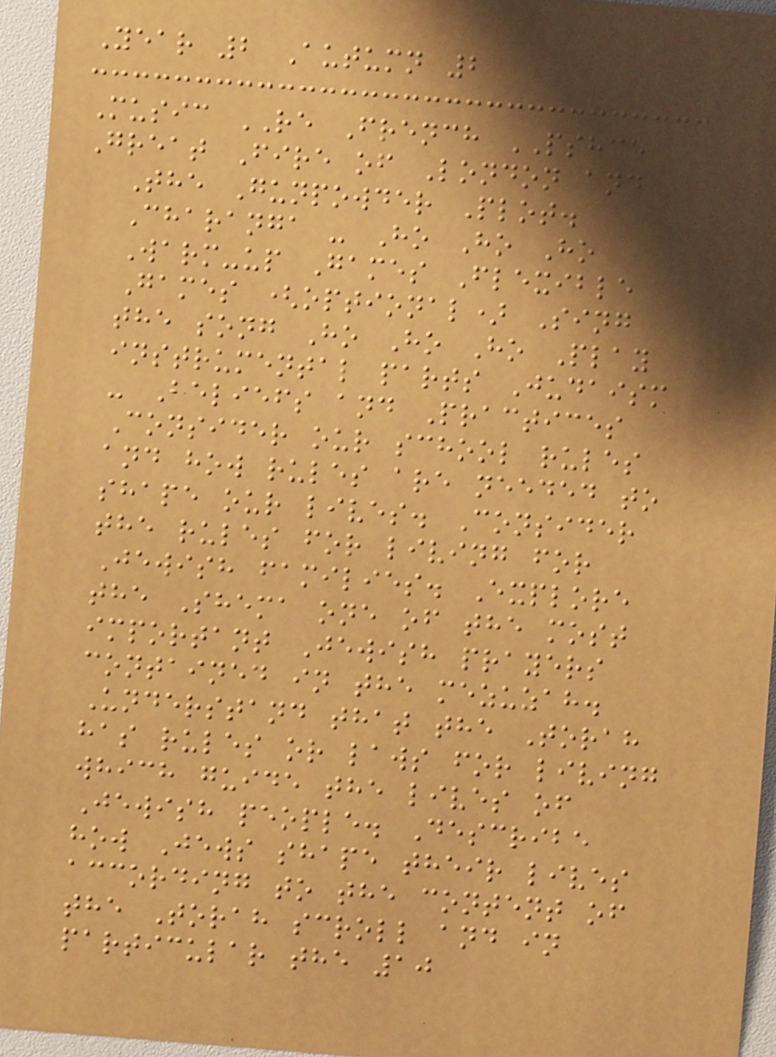Year 2 Autumn 2
Music RE French PSHCE
Great Fire of London and
The Gunpowder Plot.
Charanga - Ho Ho Ho
Warm-up Games Flexible
Games (optional) Sing
the song Ho Ho Ho Play
instrumental parts Judaism
- Beliefs and Practices
Consider our school rules
and how rules are needed to
shape our lives. Consider
the rules for living for
Jewish families. Explore
the Shema one of the most
important Jewish prayers
contained in the mezuzah.
Understand that the Torah
has rules or laws for living
which guide the lives of
Jewish people. Describe
how Jews shape their lives
according to the content of
the Torah scroll and in
particular the 10
